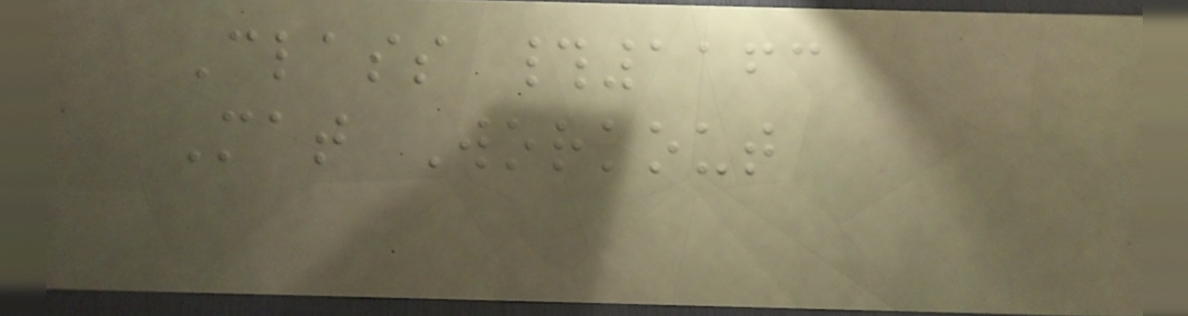Class #1163
Mat Workout
